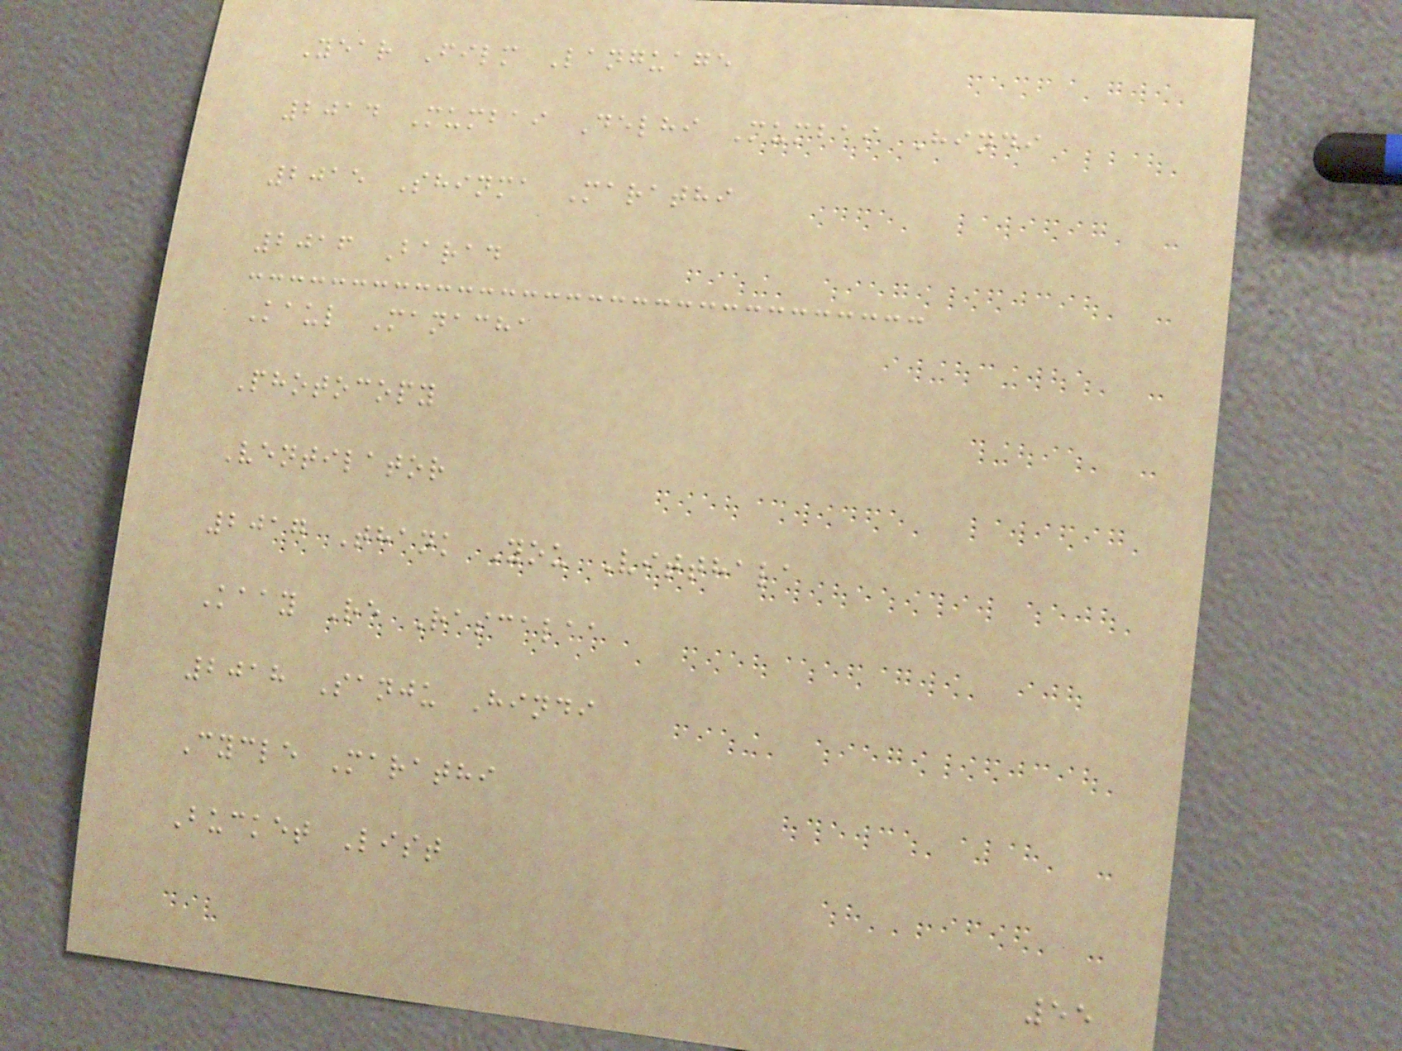Year Film Language
2014 Mumbai Delhi Mumbai Hindi
2015 Shinma Marathi
2016 Barad
Kaul Manacha
Photocopy
Ventilator
2017 Thank You Vitthala
Kaay Re Rascalaa
2018 Sanju Hindi
Cycle Marathi
Bucket List
55
